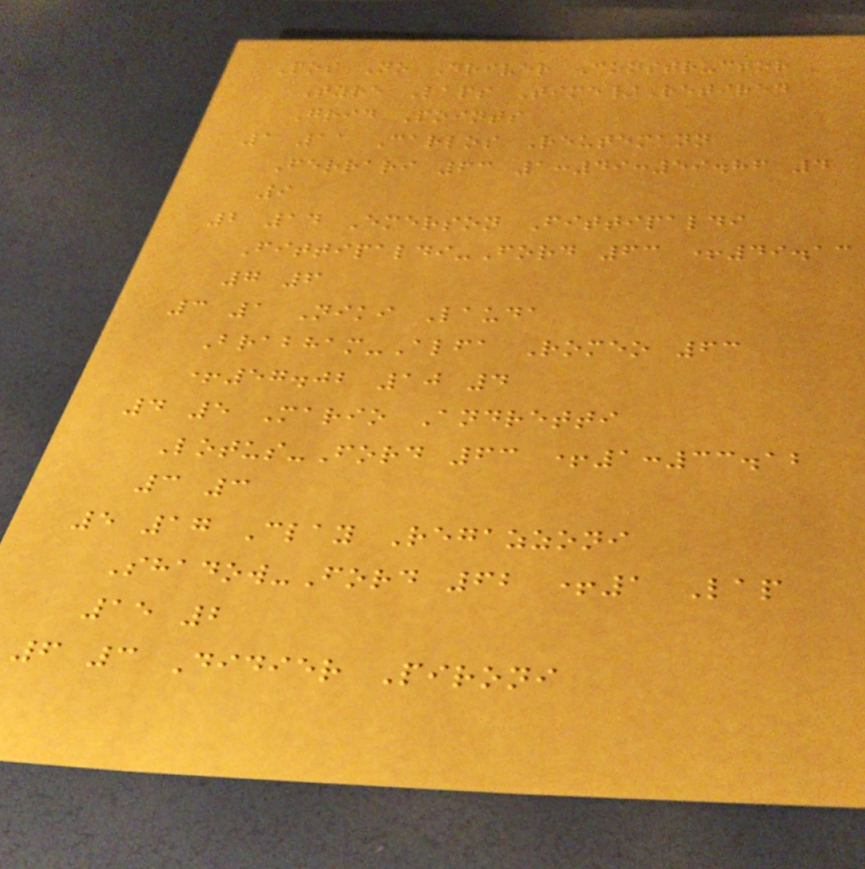Pos No Driver Constructor
Tyre Laps Time/Retired
Grid Points
1 11 Carlos Reutemann
Ferrari 63 1:49:59.86 4
9
2 14 Emerson Fittipaldi
Fittipaldi-Ford 63 +49.13
7 6
3 1 Niki Lauda
Brabham-Alfa Romeo 63
+57.02 10 4
4 5 Mario Andretti
Lotus-Ford 63 +1:33.12
3 3
5 17 Clay Regazzoni
Shadow-Ford 62 +1 Lap
15 2
6 3 Didier Pironi
